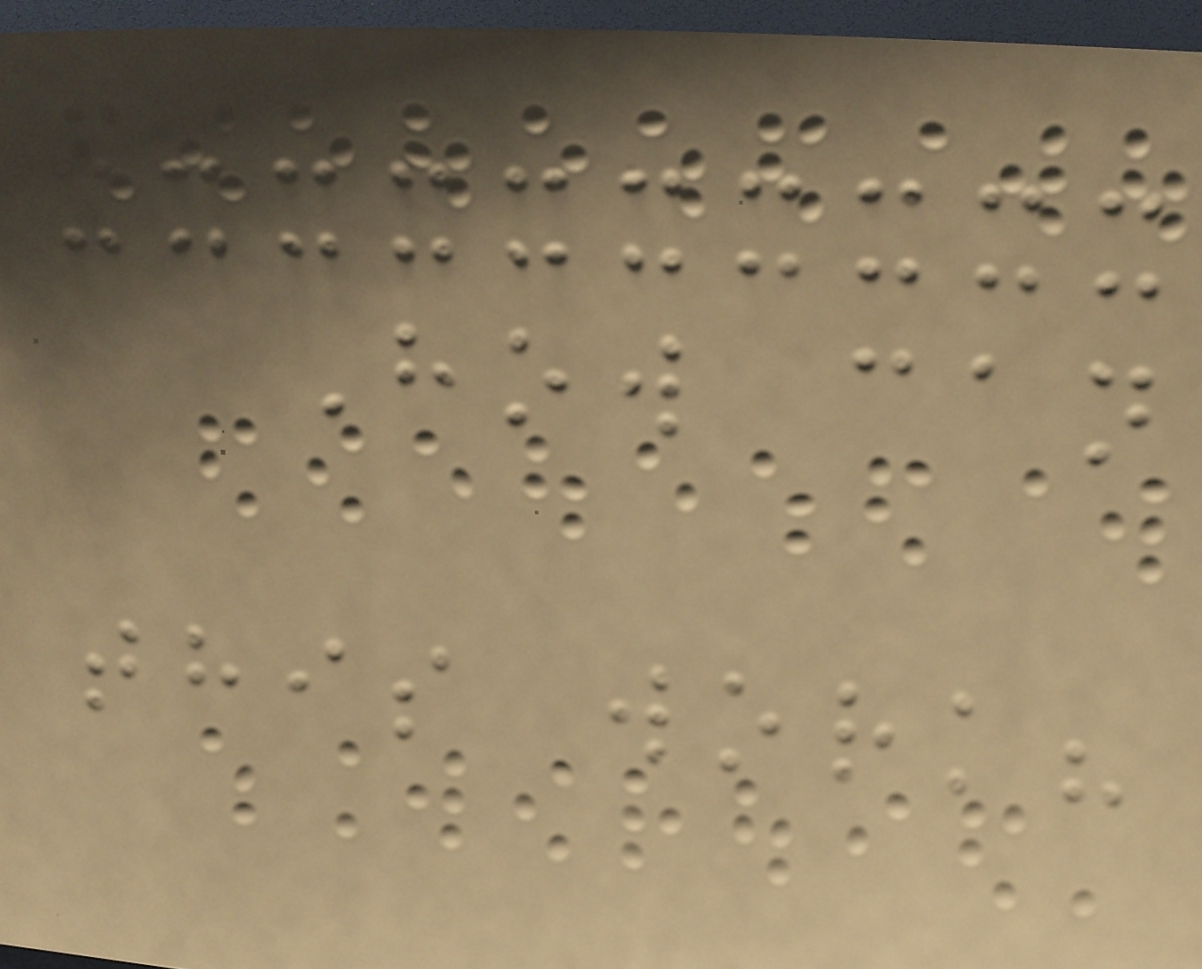How can
this work?
